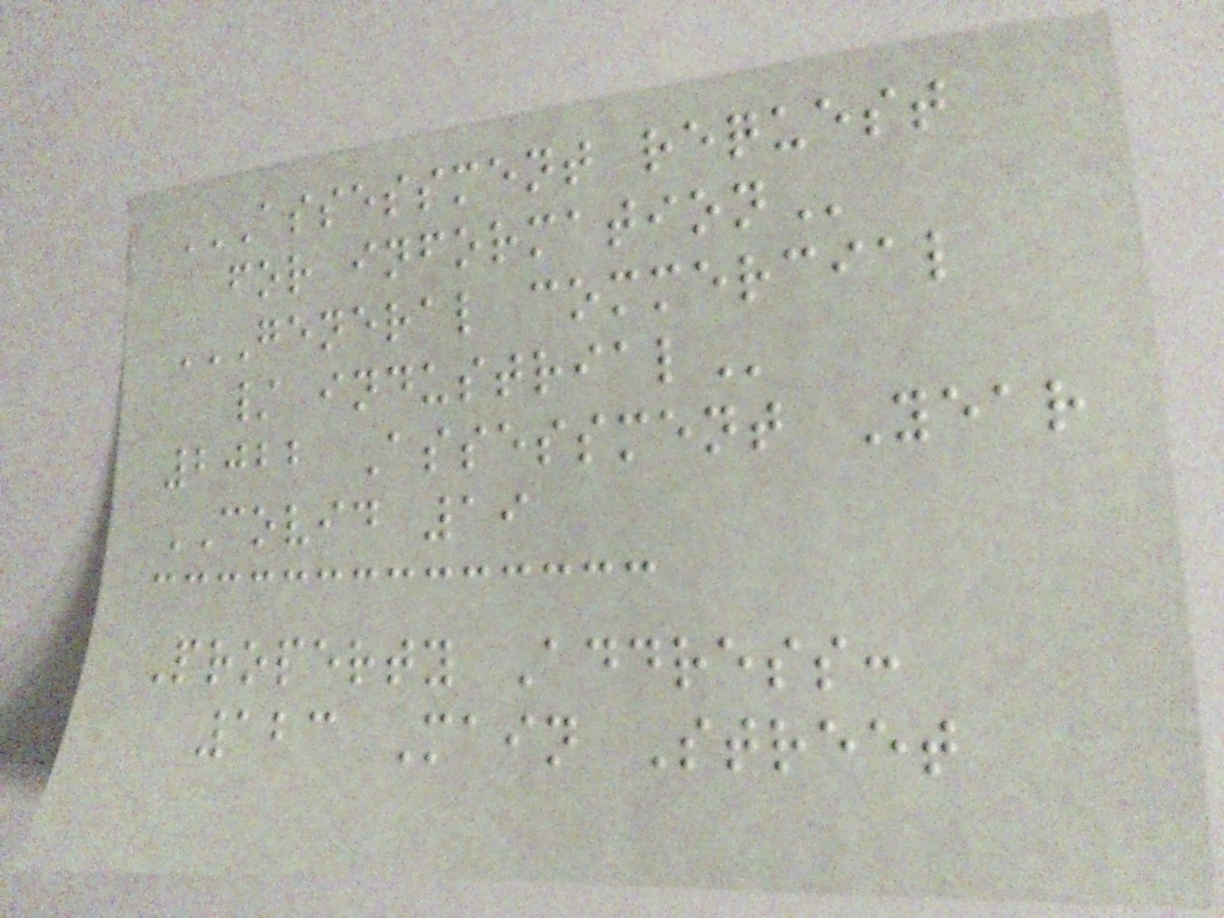ASSESSMENT REQUEST
FOR INFORMATION
GENERAL COMMERCIAL
/ INDUSTRIAL
2022 Assessment Year
COVID 19
Property Address:
123 Main Street
